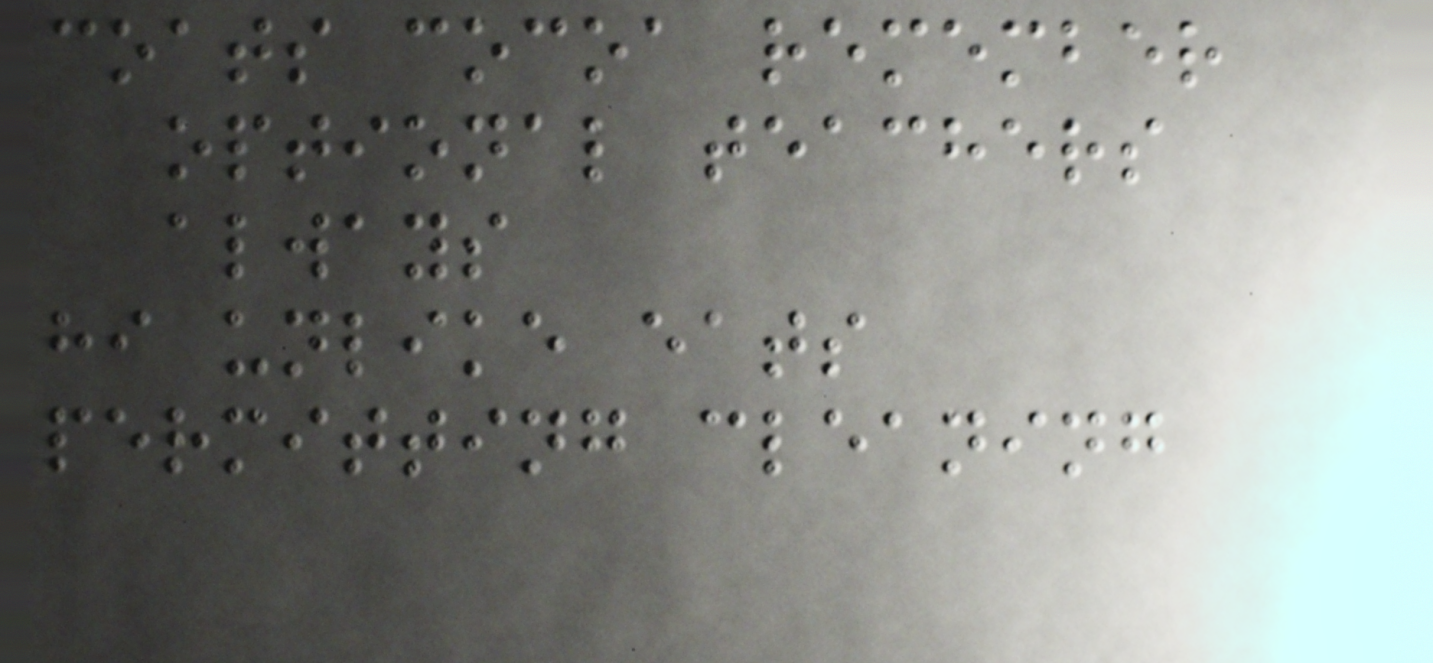coats cocoa remember
optional teachers
always
hi unlike eats
permitting cleaning
